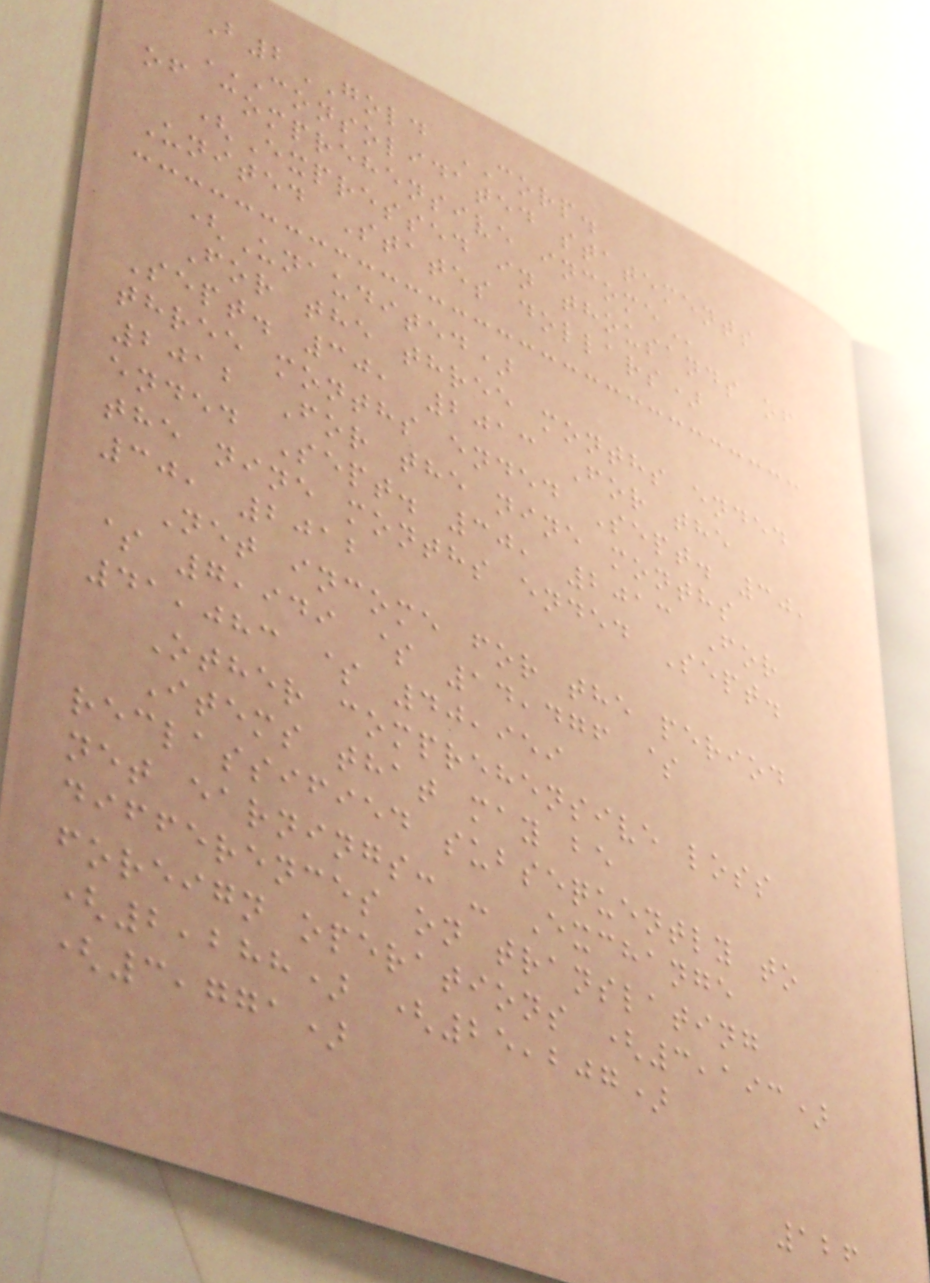B2GOLD CORP.
CONSOLIDATED STATEMENTS
OF COMPREHENSIVE INCOME
(Expressed in thousands of
United States dollars)
(Unaudited)
For the three months ended
Sept. 30, 2013 For the
three months ended Sept. 30,
2012 For the nine months
ended Sept. 30, 2013 For
the nine months ended Sept.
30, 2012
Net income for the period
$ 7,949 $ 14,476 $
41,083 $ 40,959
Other comprehensive loss
Items that may be
reclassified subsequently to
net earnings: - Exchange
differences on translating
foreign operations (3,193)
(2,288) (25,207)
(3,771)
126
